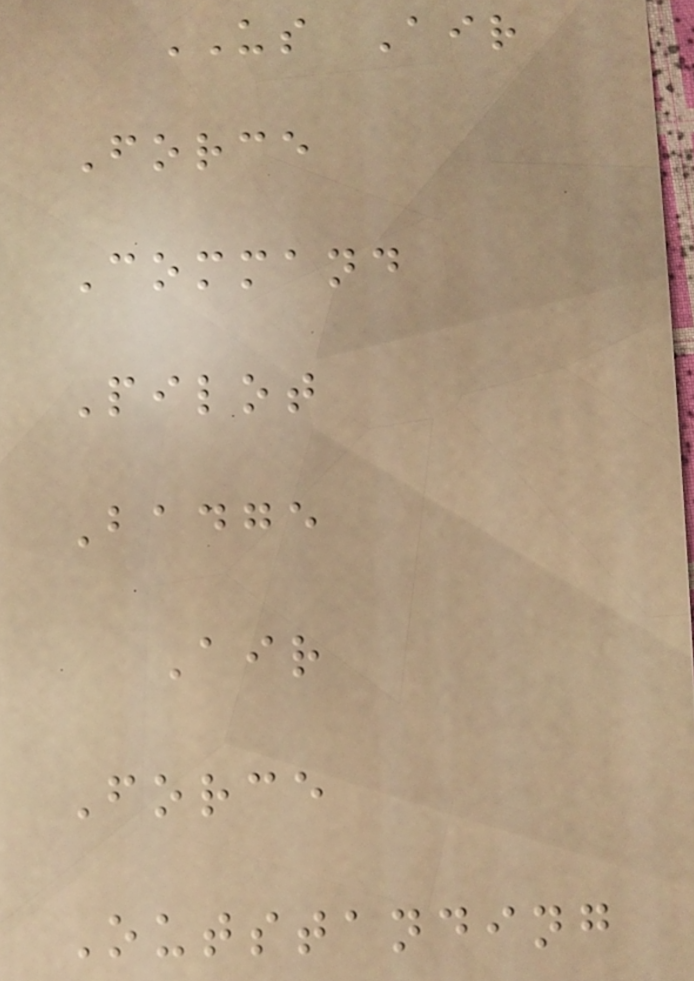US Air
Force
Command
Pilot
Badge
Air
Force
Outstanding
